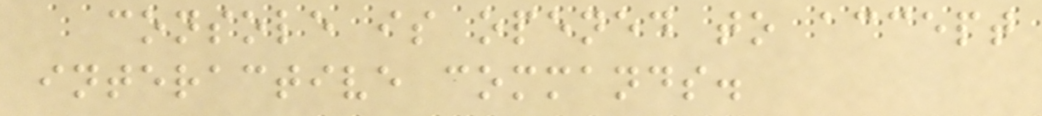console is opened to accept
interactive commands.
